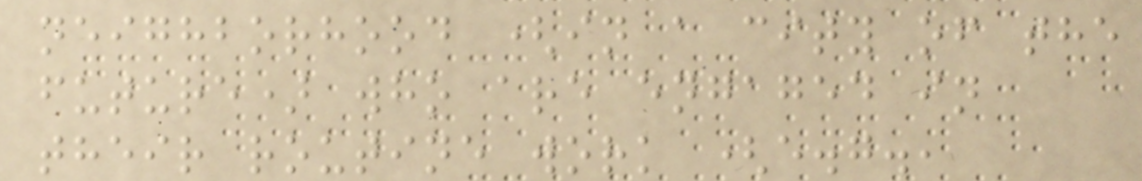neighborhood (in a city of the
future) who are engaged in
their routine work (e.g.,
